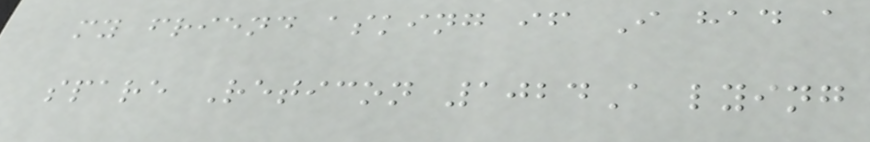my friend asking if I had a
spare Reticon 1024A lying
